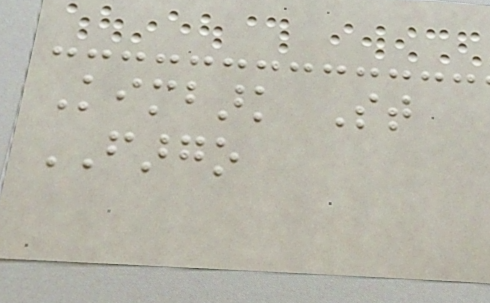Kimbark St
FARGO
